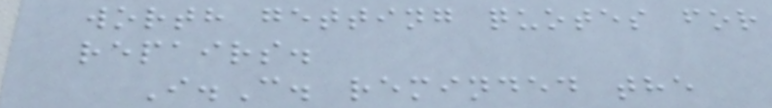worth getting quotes for
repairs.
I.C. reminded the
